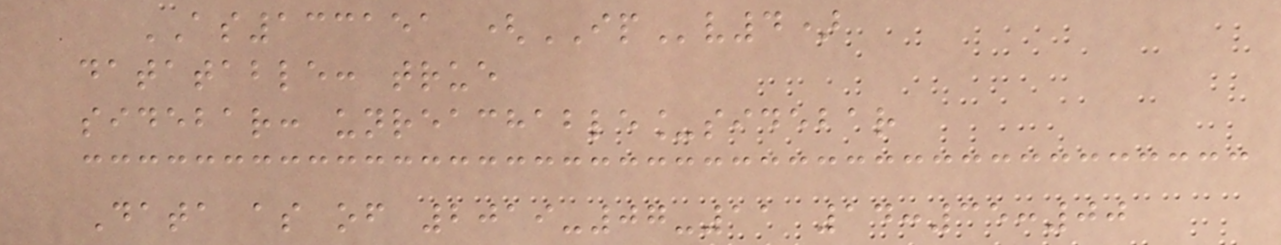AS133151 (IPv4)
datatable: true
sidebar: unreachable_sidebar
Data as of 2019-07-11 14:35:00
